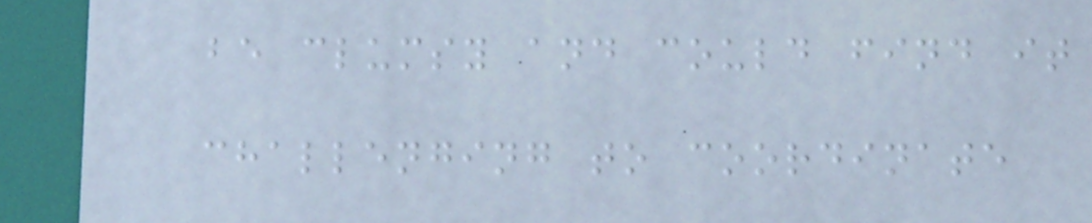be clumsy and could find it
challenging to coordinate
